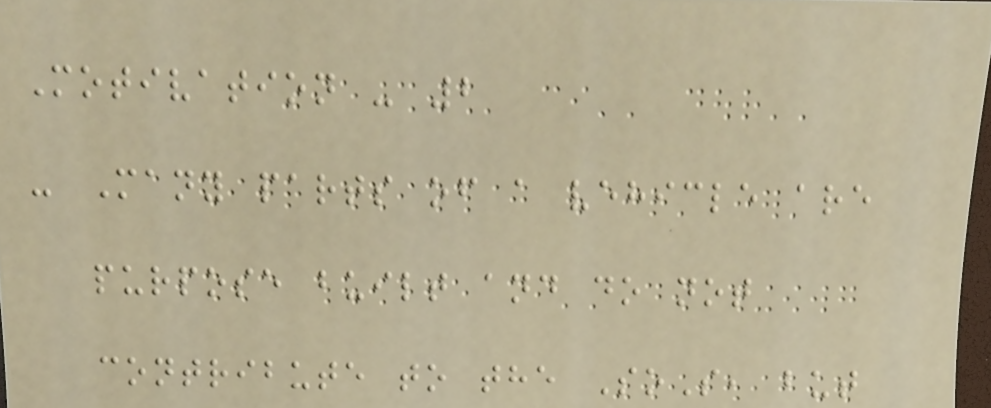Motivation - 2
- Many parts of a vehicle are
purpose built and do not
contribute to the SoS, but
